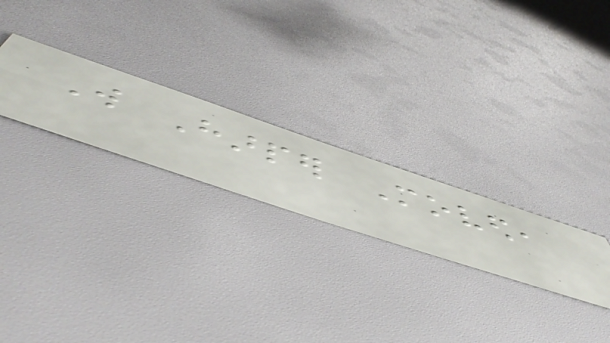Will Harper Moved,
